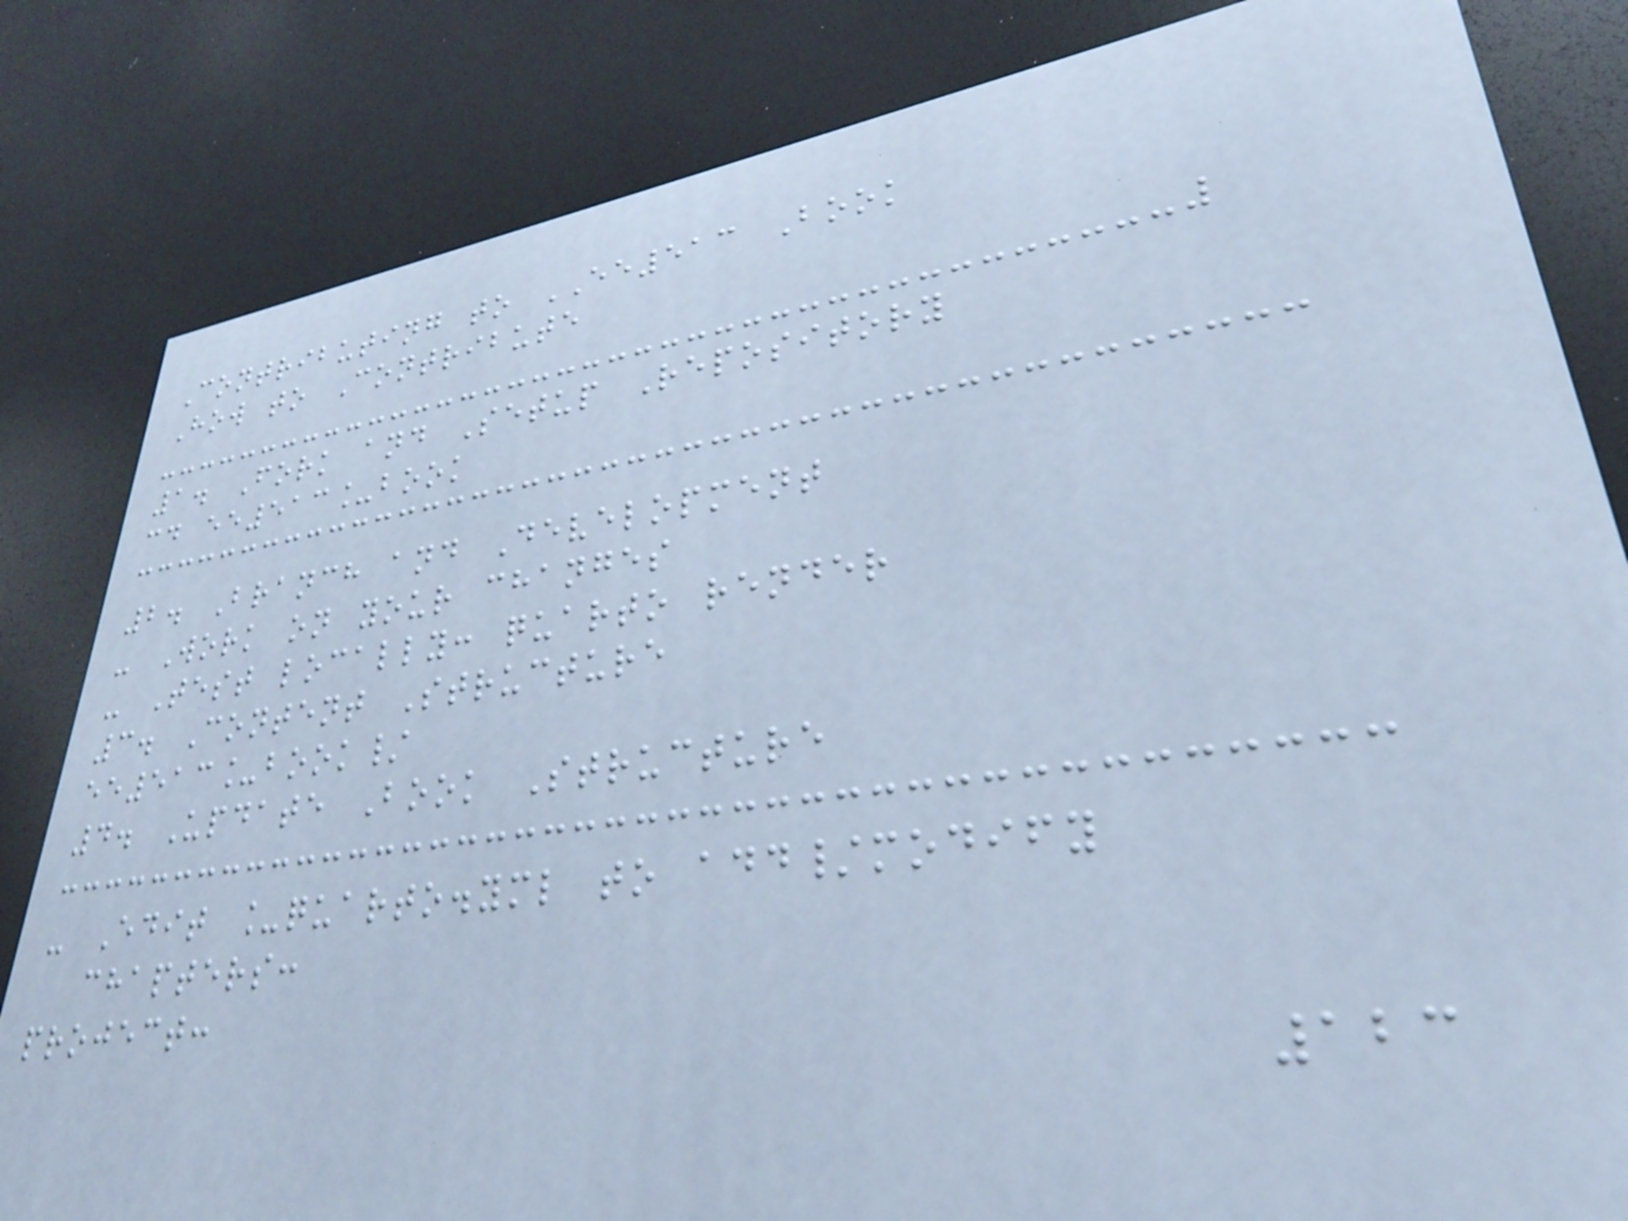Contributing to EE513 Book
How to Contribute
1. Fork and Setup Repository
cd ee513_book
2. Branch and Development
- Work on your changes
- Test locally: quarto render
3. Content Structure
ee513_book/
4. Update Book Structure
- Edit _quarto.yml to add/modify
chapters:
project:
123
